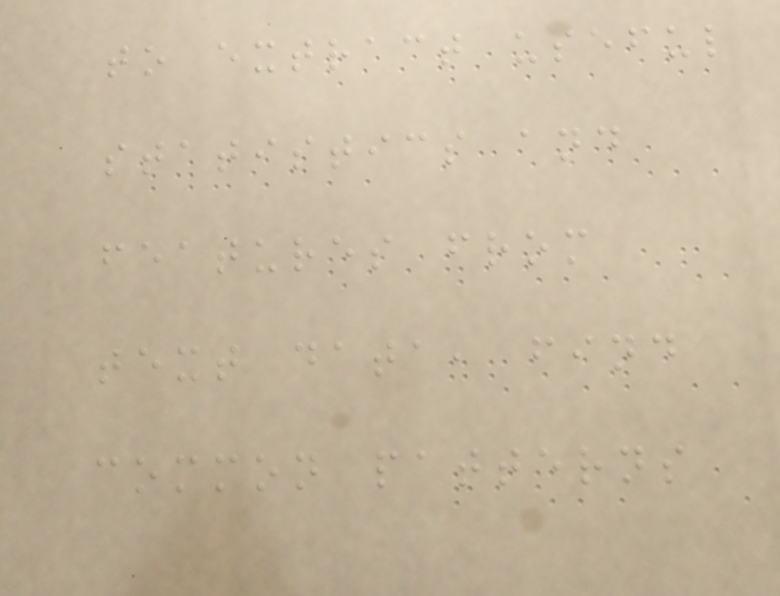to extract useful
statistics and
features from
text data, find
common patterns
